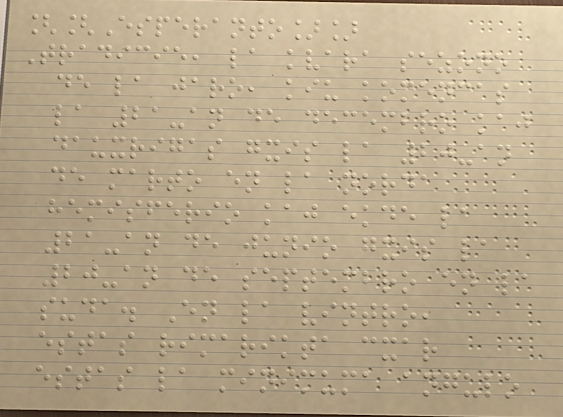[[Esperanto]]
Tradicie, la kvara sezono
de la jaro, kiu komencas
la 21-an de decembro kaj
dauxrigas gxis la 20-an
de marto en la norda
hemisferio kaj ekde la
21-an de junio gxis la
20-an de septembro en la
suda. En la vintro,
estas rimarikta cxar
estas la minimuma angulo
